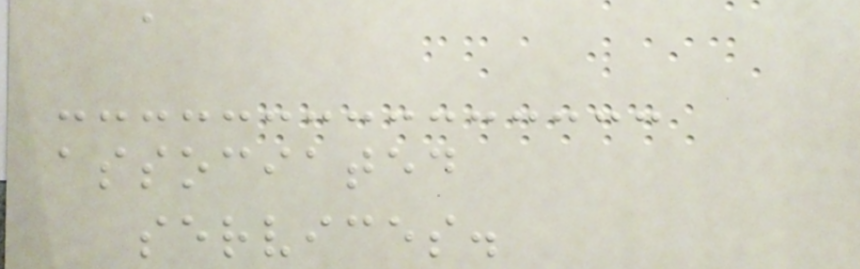a
associated
services.
